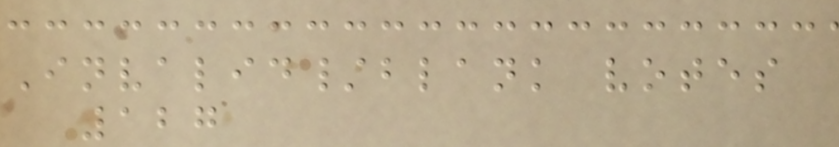Invalid/blank votes
127
